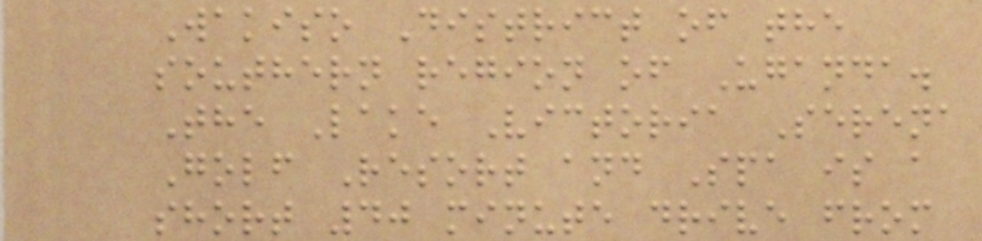Wakiso District of the
southern region of Uganda.
The Lake Victoria Serena
Golf Resort and Spa is a
short 40 minute drive from
